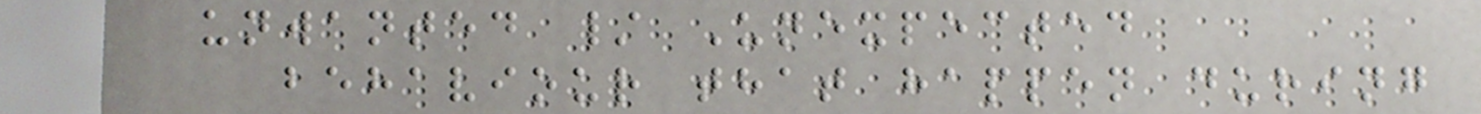unwanted / Unexpected
behaviour that happen during
